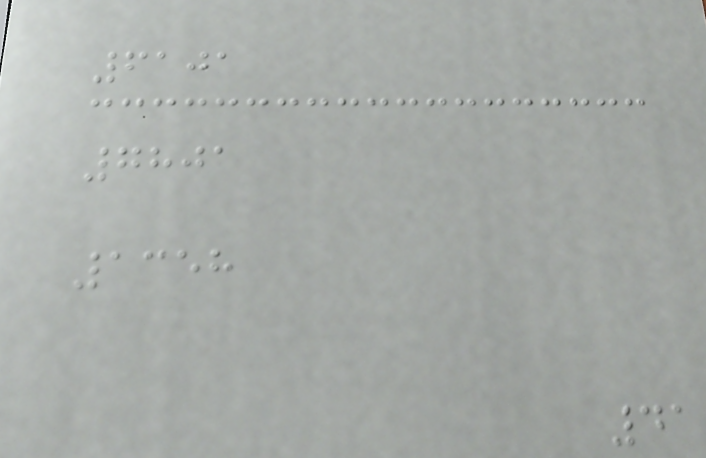6101
7801
1358
41
